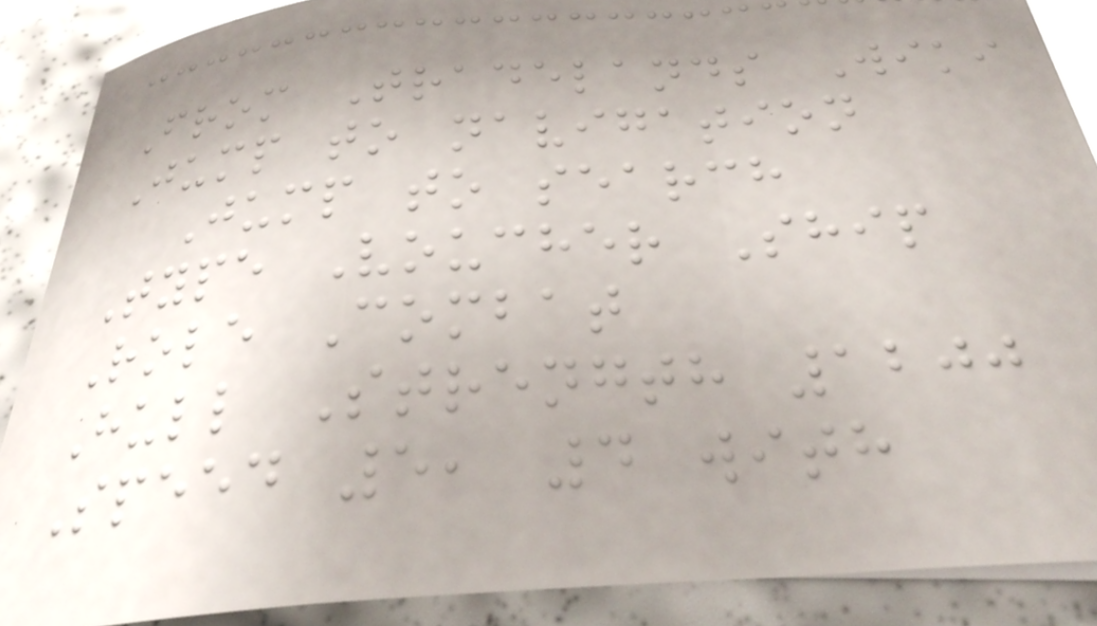From Tradelands Wiki
Jump to navigation
Jump to search
Type Voucher Ship
Role Combat
Hull Strength 1200
Speed 5, 4 with
